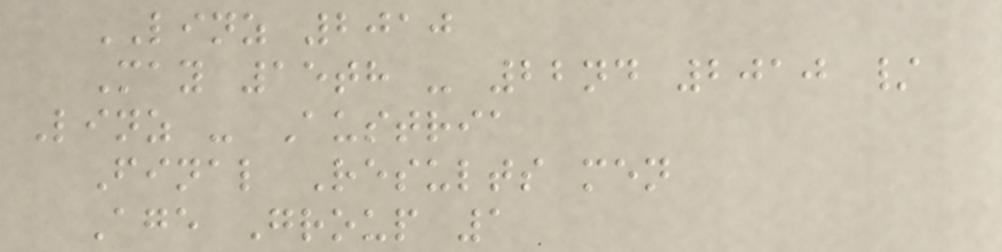LINZ 2010
May 15th - 22nd 2010 /
Linz - Austria
Final Results men
Age Group 1
